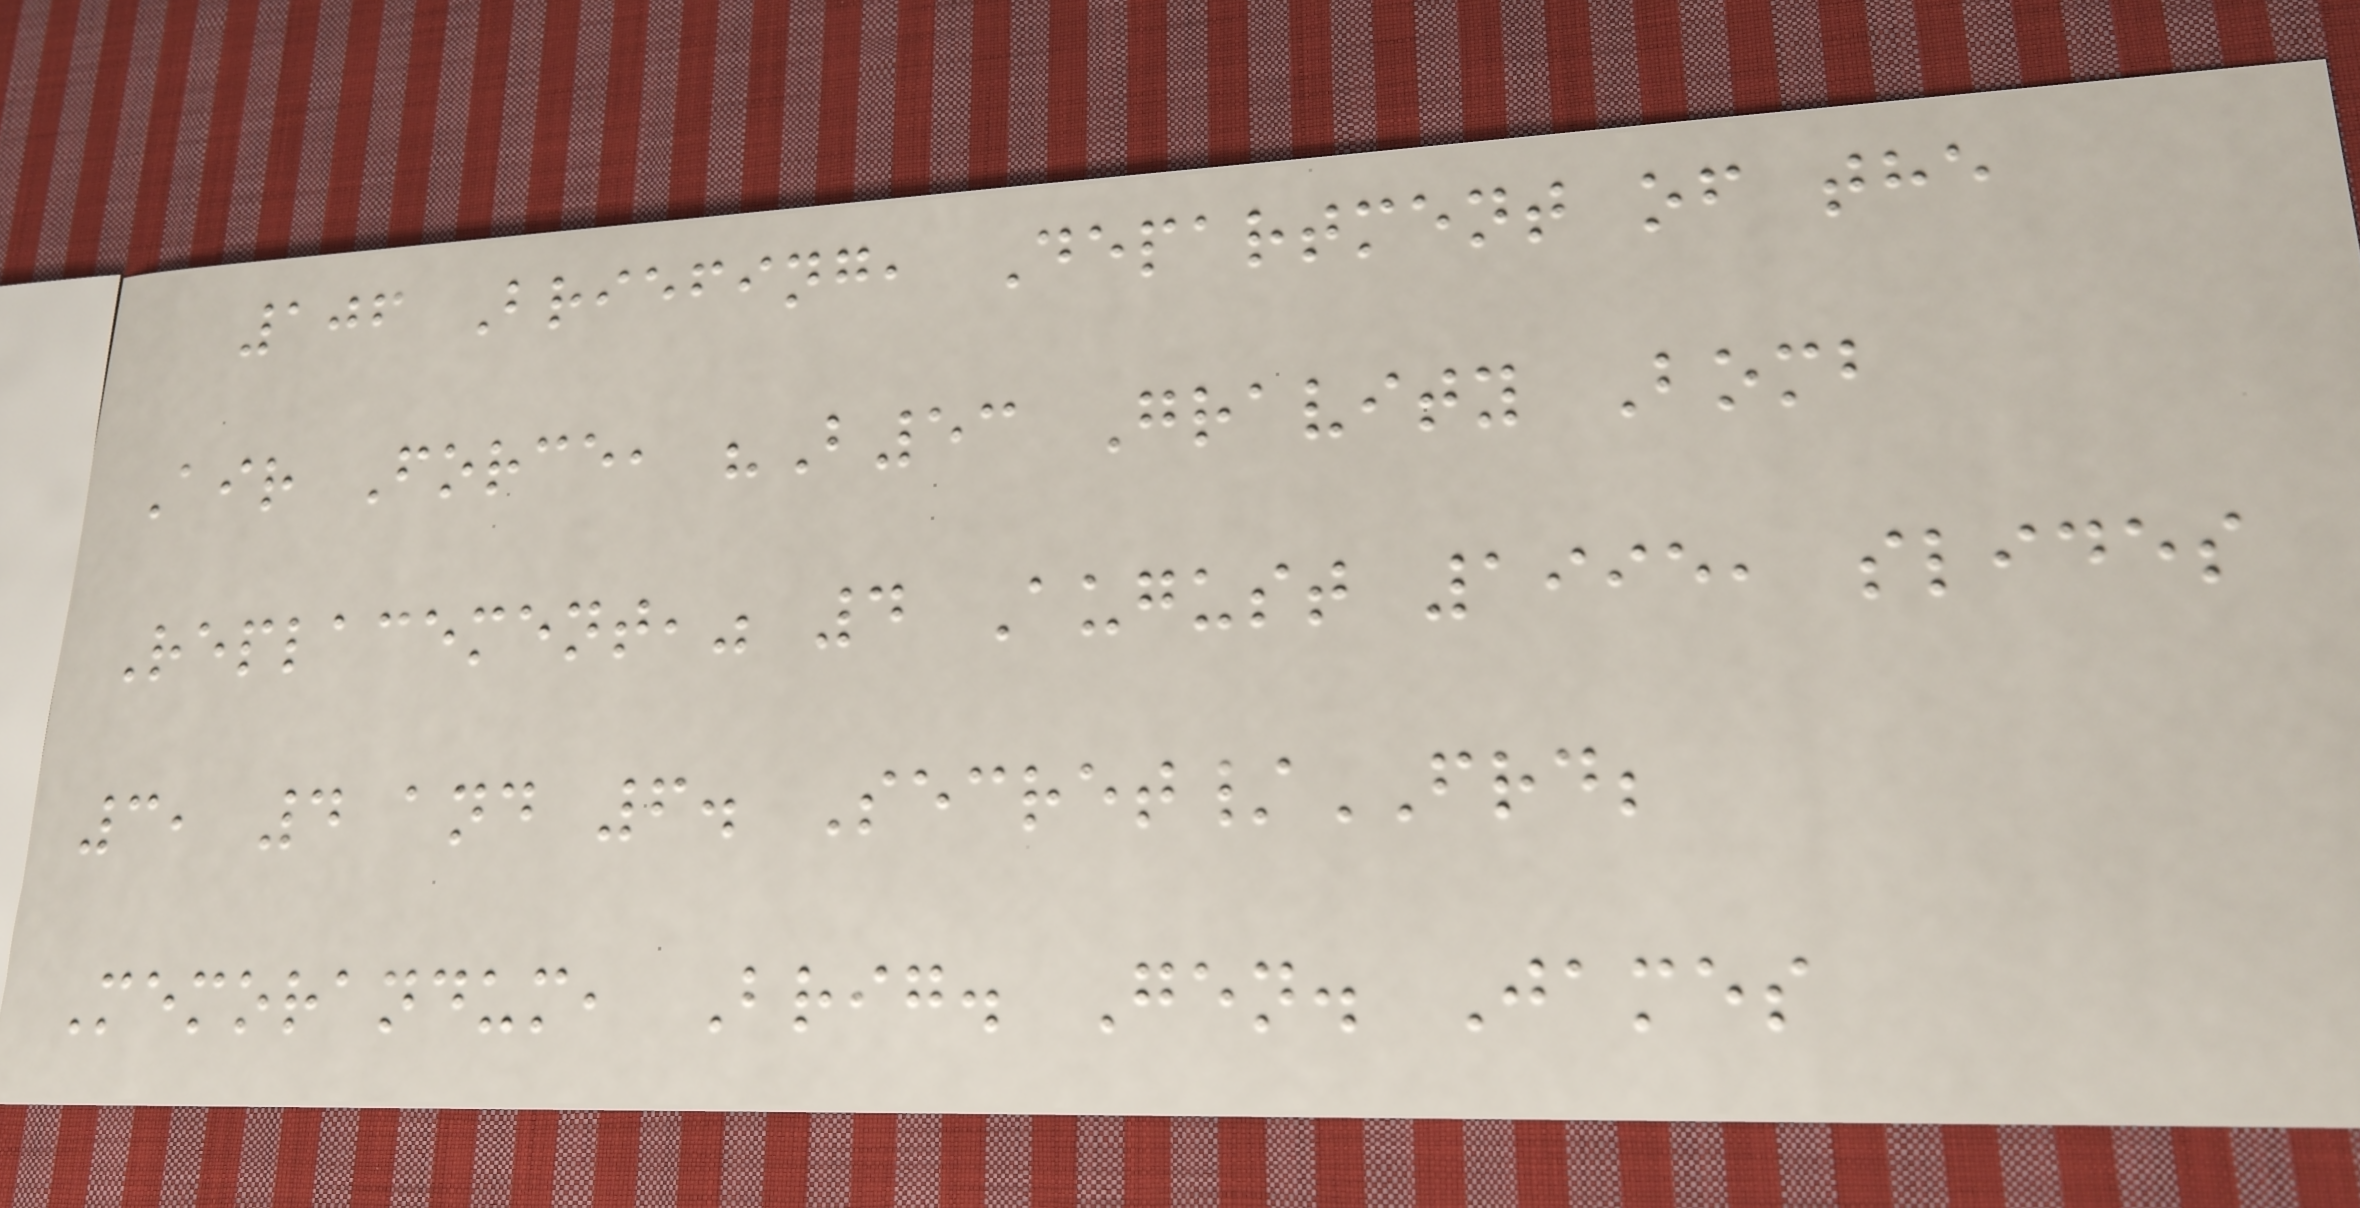106 Briefing, Department of the
Air Force, "B53 Gravity Bomb
Replacement," 4 August 1995, slides
3, 4 and 6. Secret/FRD;
Memorandum, Brig. Gen. James
